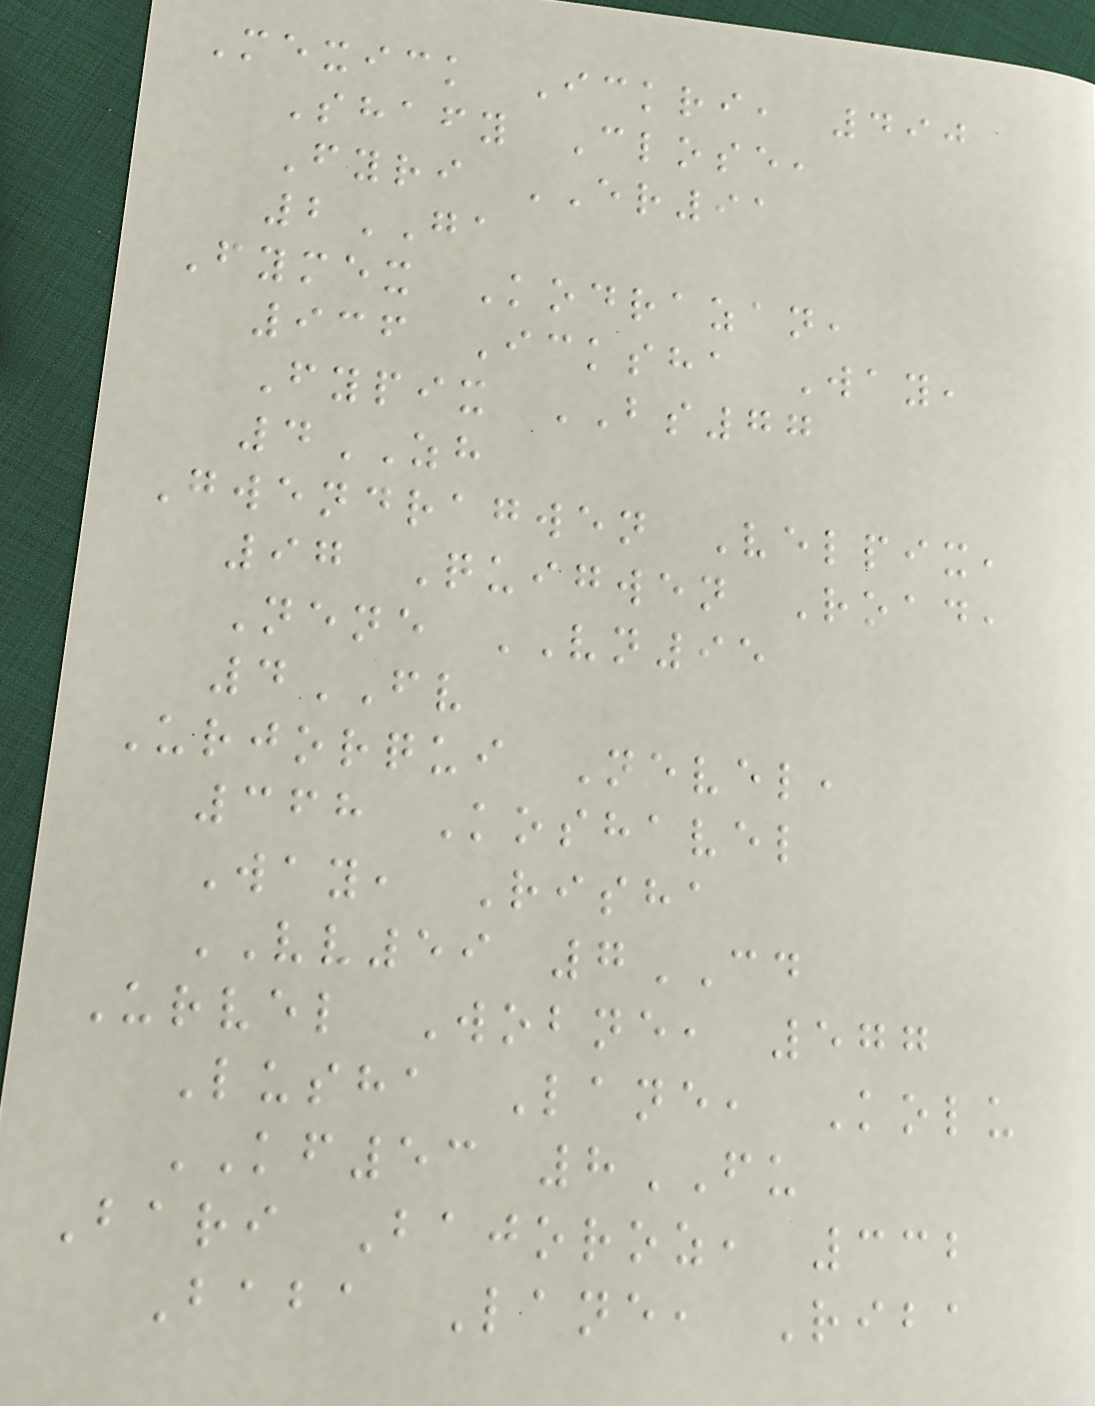Mexick Ickri, 490
Shafy Close,
Fyri ER91
2GA
Fymex Kodrazan,
936 Icksha Way,
Fypix BS77
4ZH
Gwendragwen Velpix,
97 Quigwen Road,
Nene VN95
4FV
Urjorqui Nevel,
368 Koshavel
Way, Risha
VV59 7CD
Urvel Wobne, 577
Lusha Lane, Kolu
KF53 8FU
Bari Bajoroz, 332
Baba Lane, Riba
